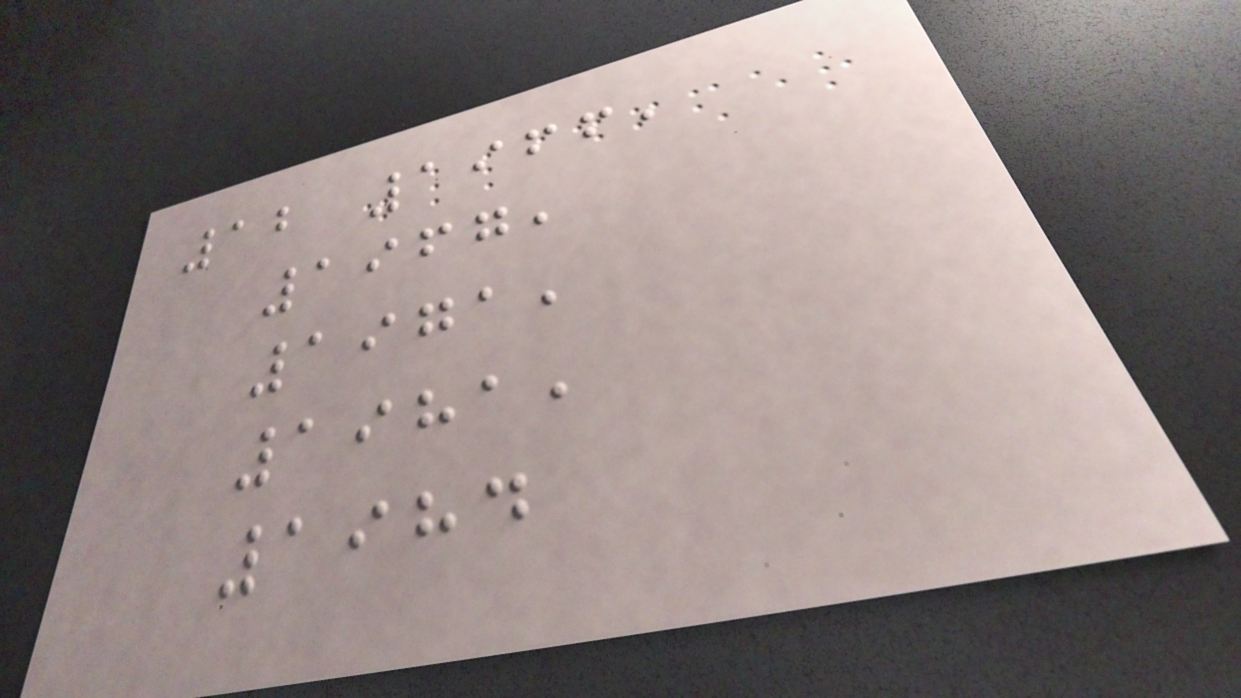12 1966,
1967,
1971,
1981,
1984
